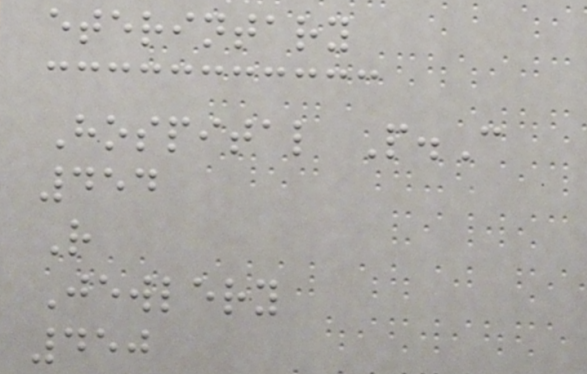eterintary
Hospital P.C
454
R
Jewlery
450
